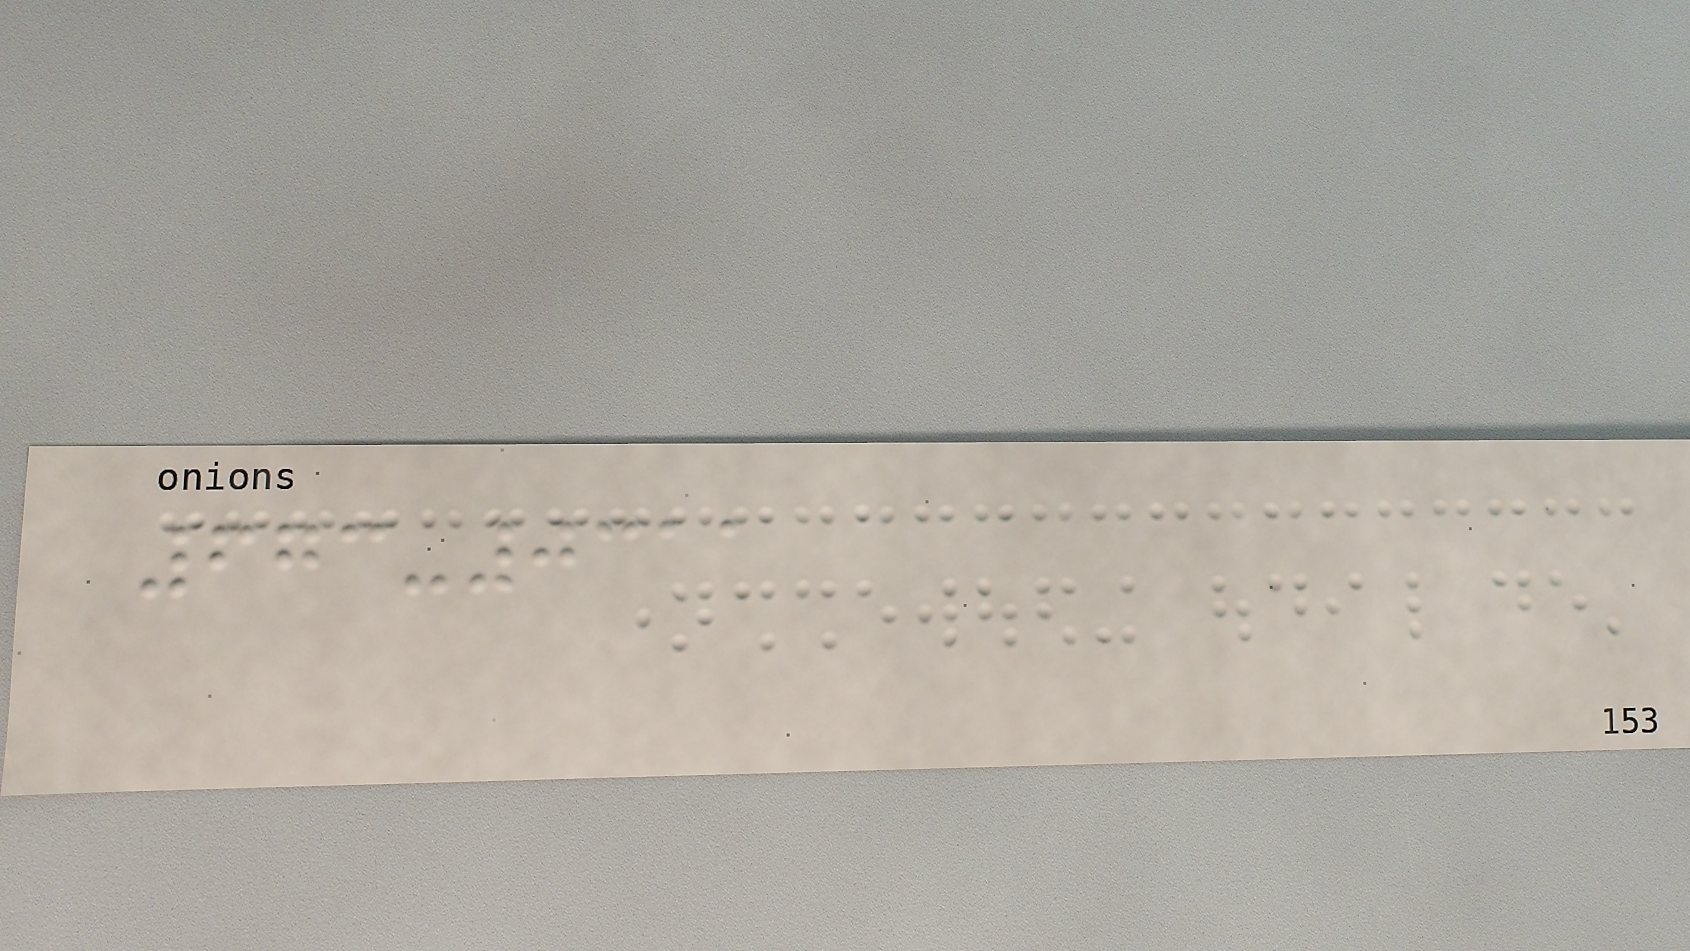673-0311
